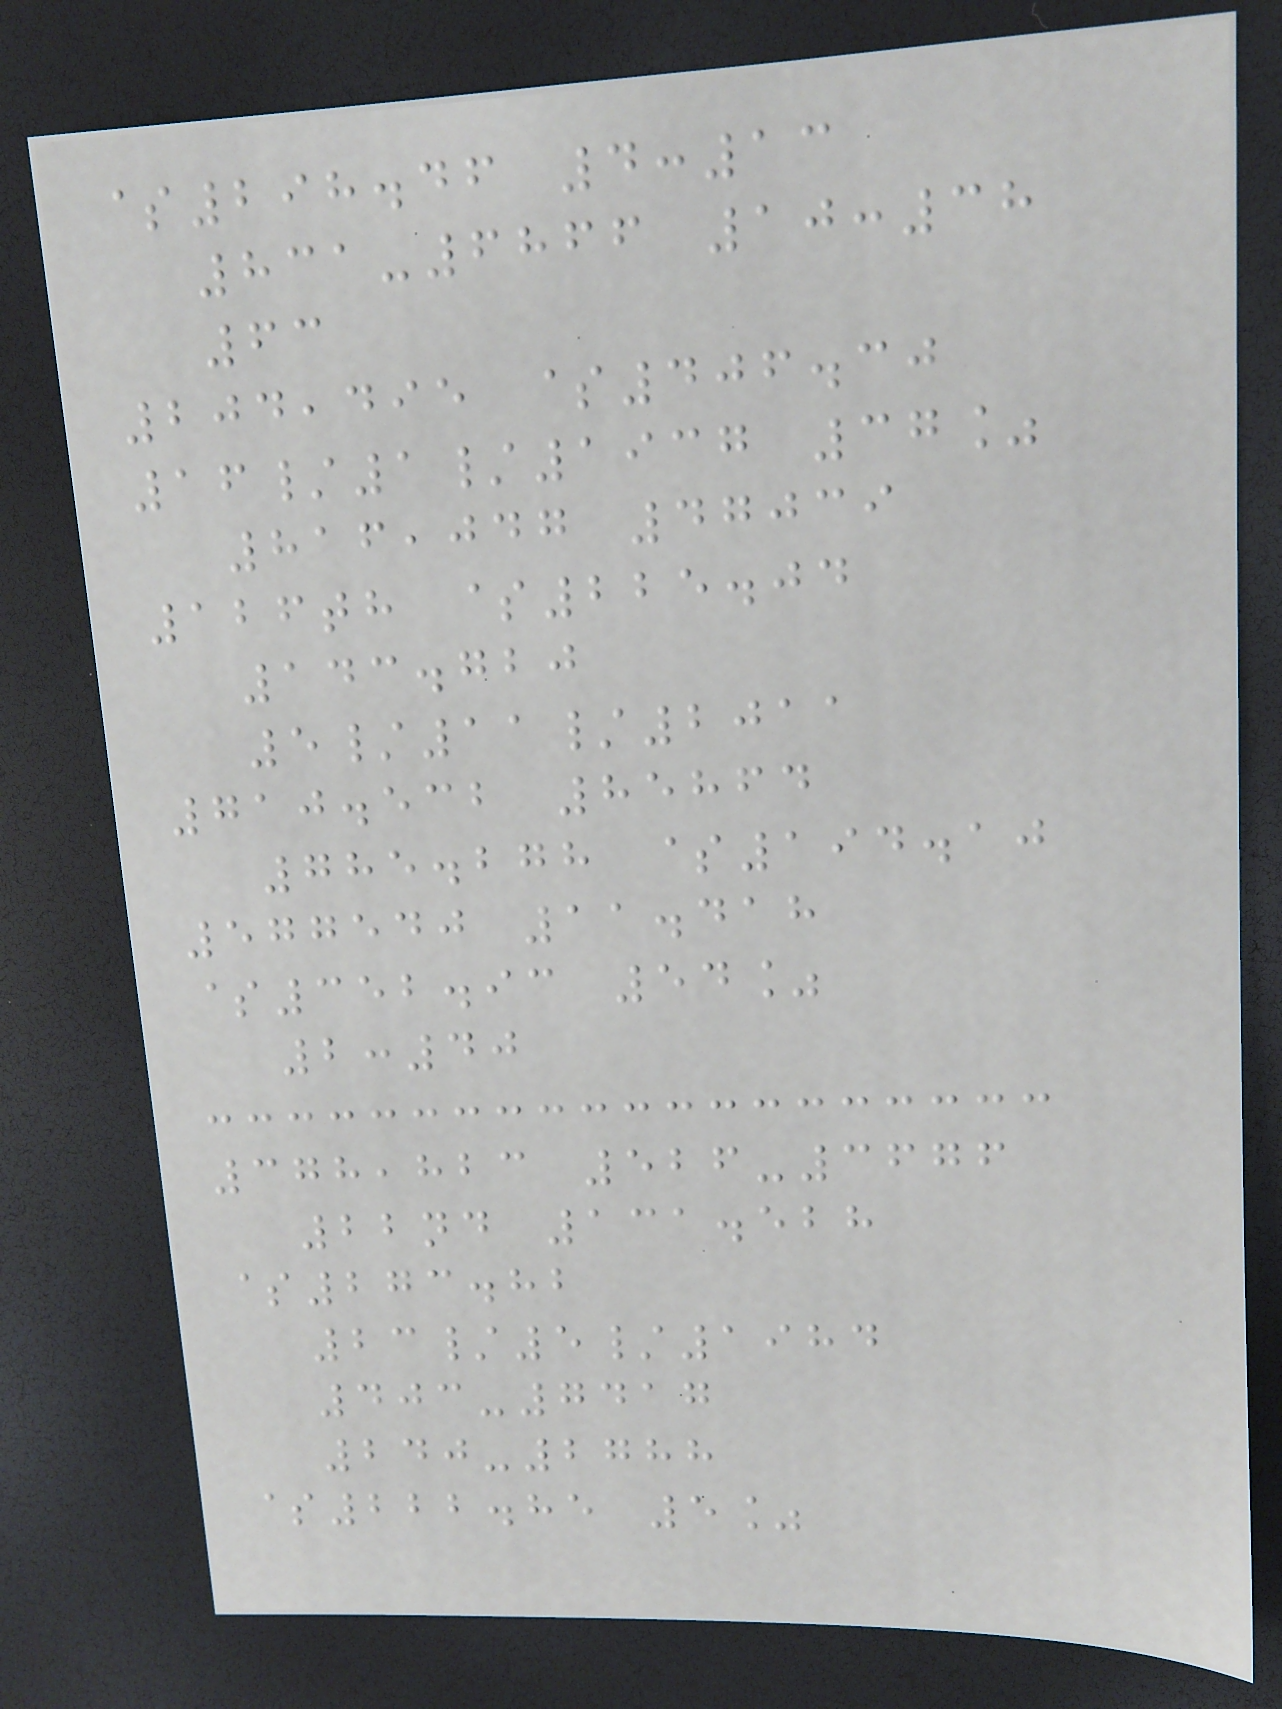$298.46 4:13
831-6866 10:38
63
204,495 $406.30
16/1/1937 37%
816,047 47039
126th $225.04
143.720
5/11/2011
710.532 85864
785.278 $194.10
577540 11.418
$352.93 54%
2:40
378,823 526-3676
22nd 131.528
$273.82
23/5/1984
403-7417
240-2788
$222.85 5%
